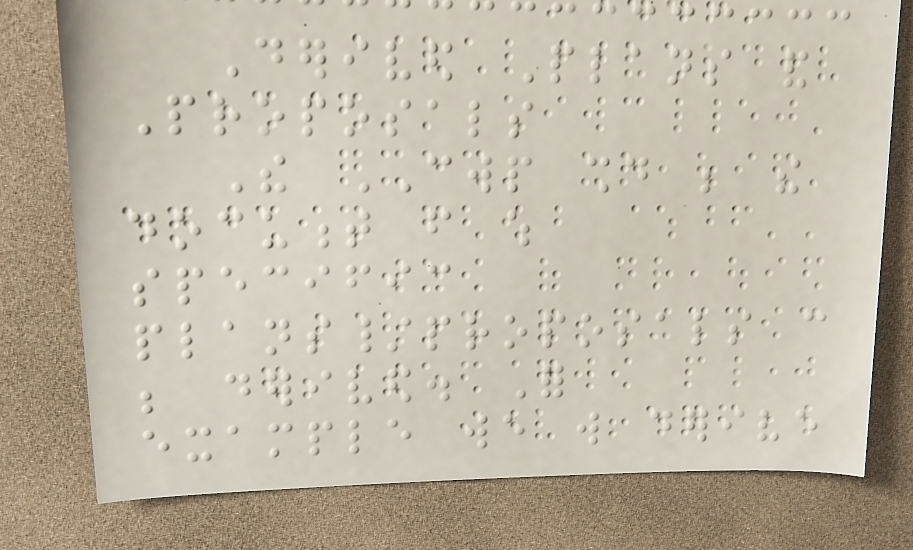Derived Plans and
Proposals
The CWP should be the
document from which
specific
plans/proposals can
be derived. For
example we will derive
